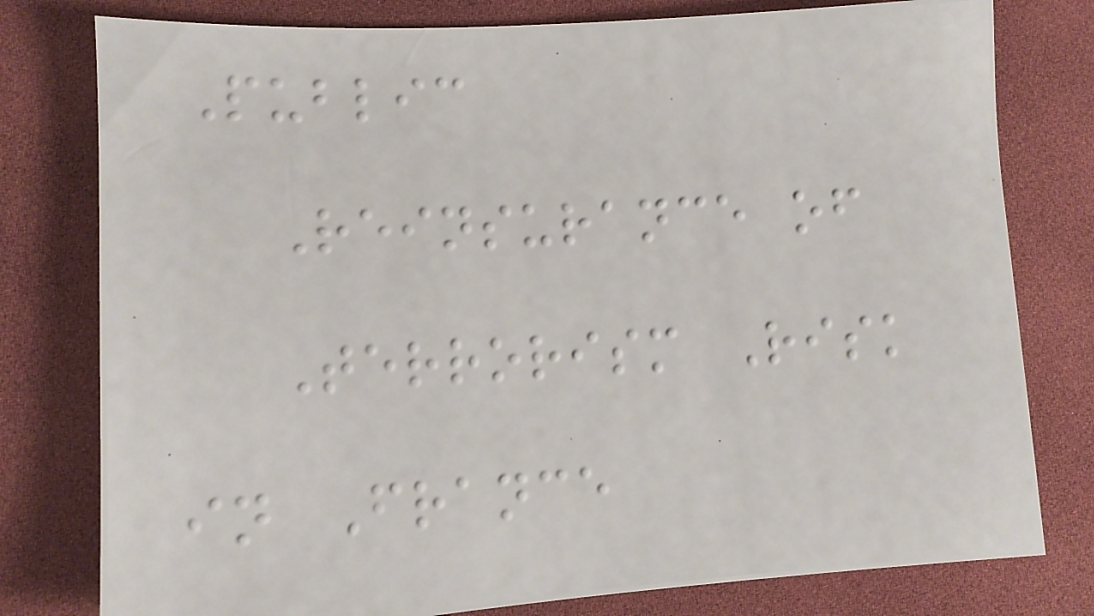Public
Reinsurance of
Terrorism Risk
in France
